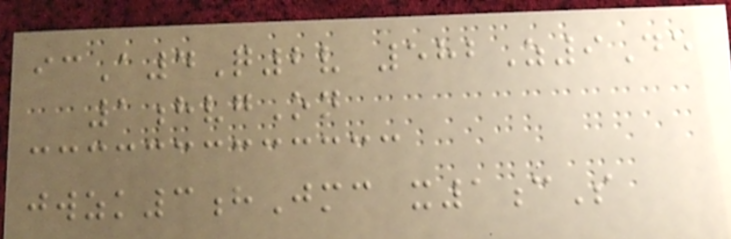icA4Q2v 582Z9De
1hvgOn
jwzk3hJmc x1cS
